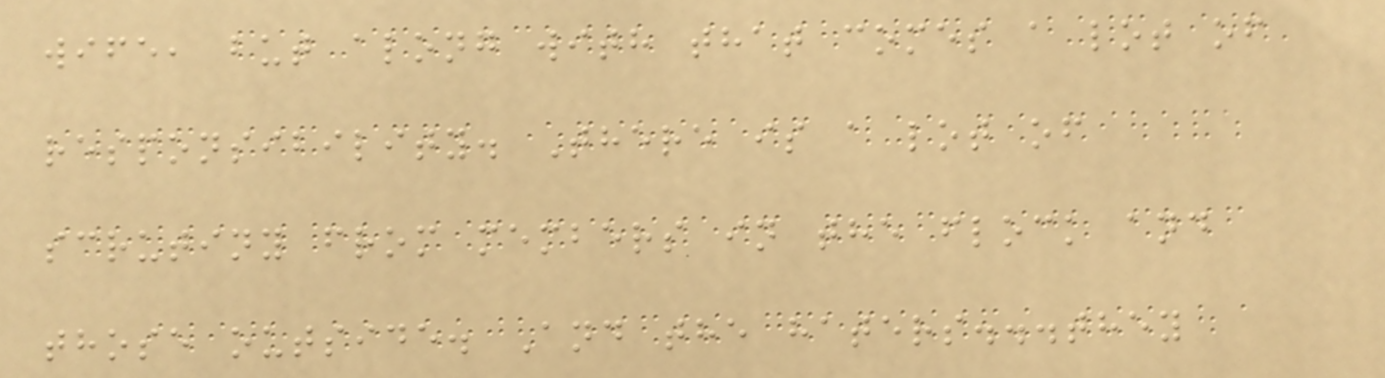wife, but along with that comes a lot of
responsibility. There is a lot of
scrutiny from members in the flock and
those outside. And the haters...they
